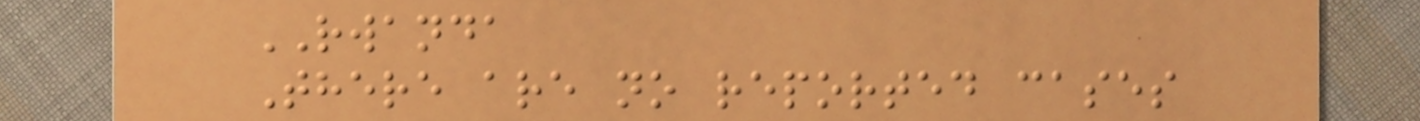RWANDA
There are no reported cases
